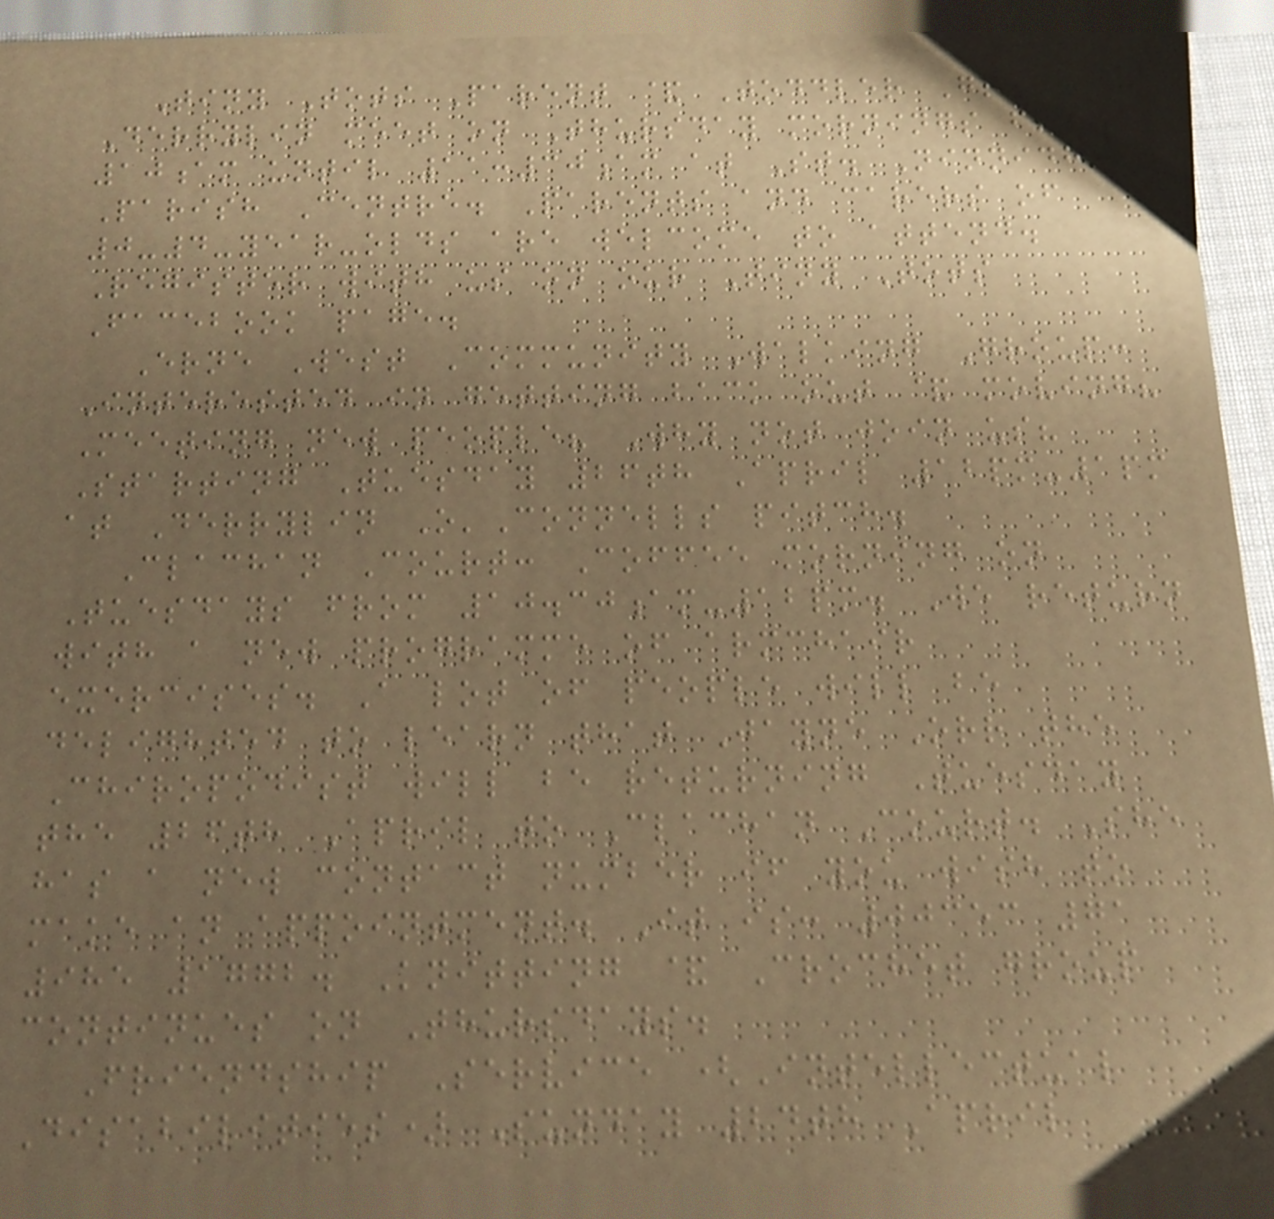Tiny Tots Parent & Toddler Group
Derrylin meet on Thursday mornings from
10am until 11:30am at St. Ninnidh's
Parish Centre. Parents and carers of
0-4-year-olds are welcome to attend.
Register with us on our Tiny Tots
Facebook page.
Erne West Community Walking Group:
Interested in getting back out & moving?
Meeting new people? Why not join us?
Starting Tuesday 26th April 12pm-1pm
at Derrylin O'Connells pitch.
Clachan Court: Coffee morning on
Tuesdays from 10.30am-12pm. We return
with a new programme of armchair
exercises. A lot of people will be
delighted to learn that Jayne Orr the
Chiropodist will be returning Tuesday
the 26th April to Clachan Court. She
has a new contact number if you wish to
make an appointment. It is: 00353 71
985 1772. Knitting & Crochet group
continues on Thursdays.
Friendship Service (Intellectual
Disabilities) Sunday 24th April
